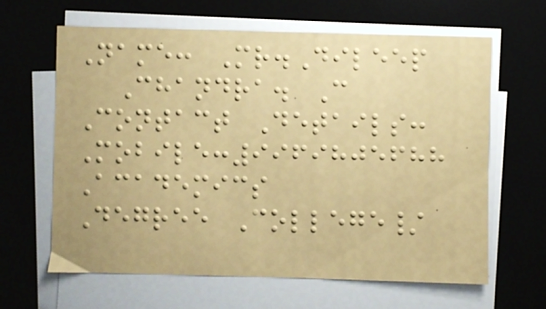Name: Mr.Dileep
Chandra. C
Contact Details:
Mobile:9969805688
Academics
Degree College/
